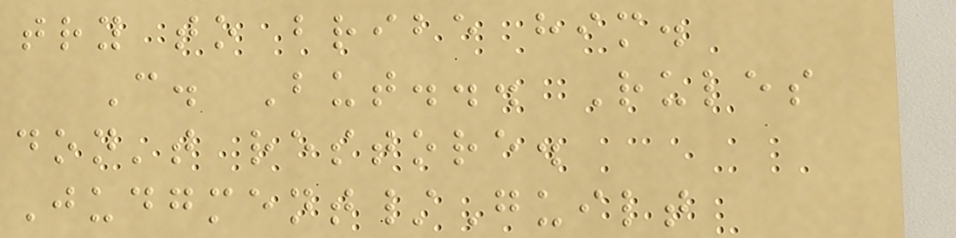try to bribe him.
C. But... Rules
don't restore.
Judgment/Guilt
